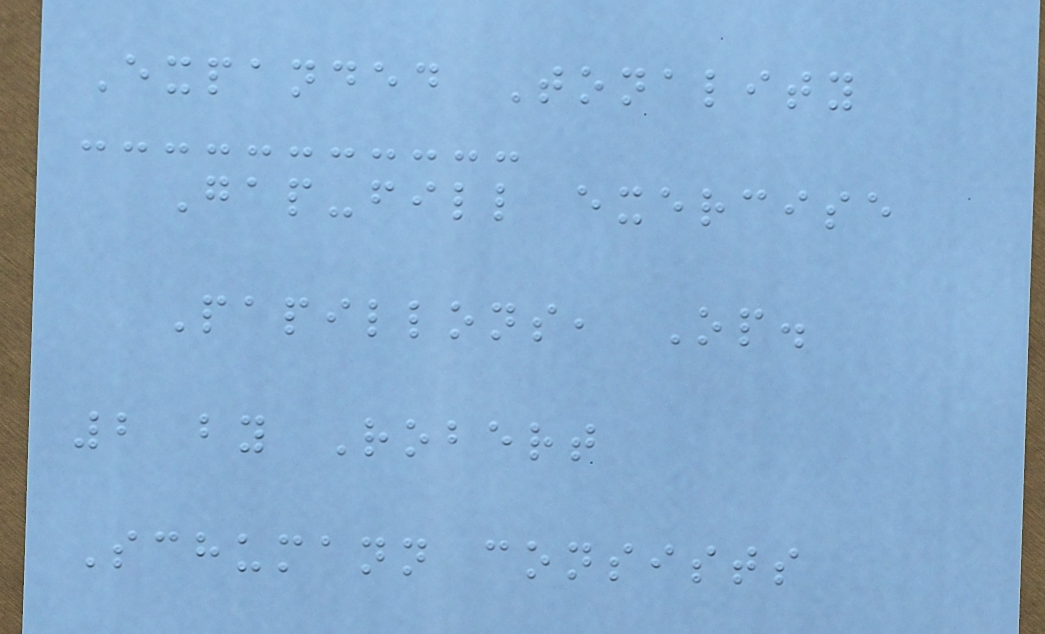Expanded Tonality
Gap-fill exercise
Papillons, Op.
2 by Robert
Schumann consists
